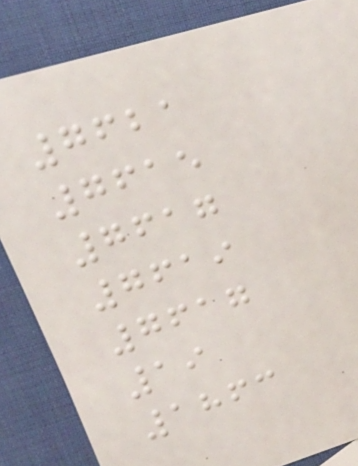7621
7615
7617
7619
7617
19
1863
